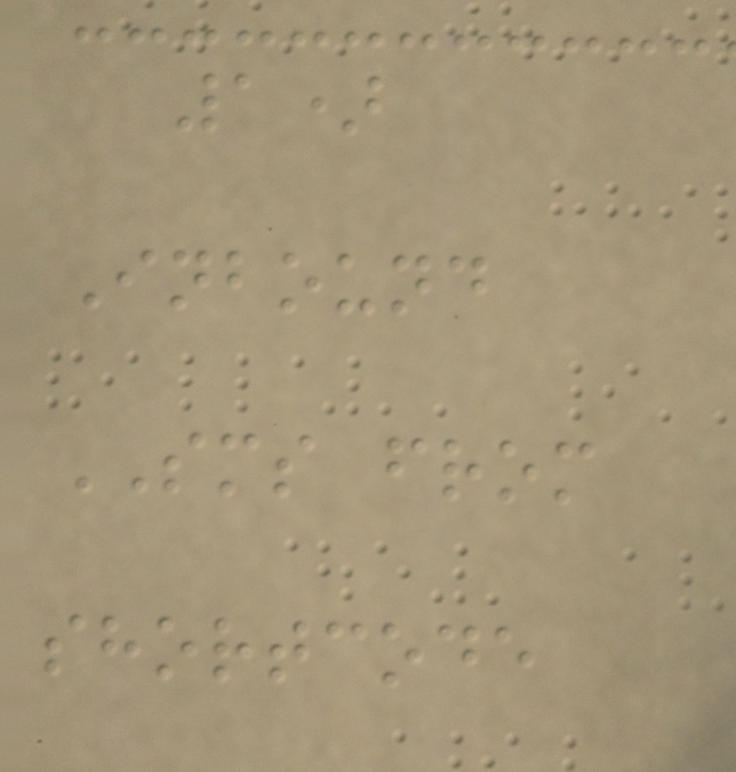1)
Inbound
SMS from
shortcode
